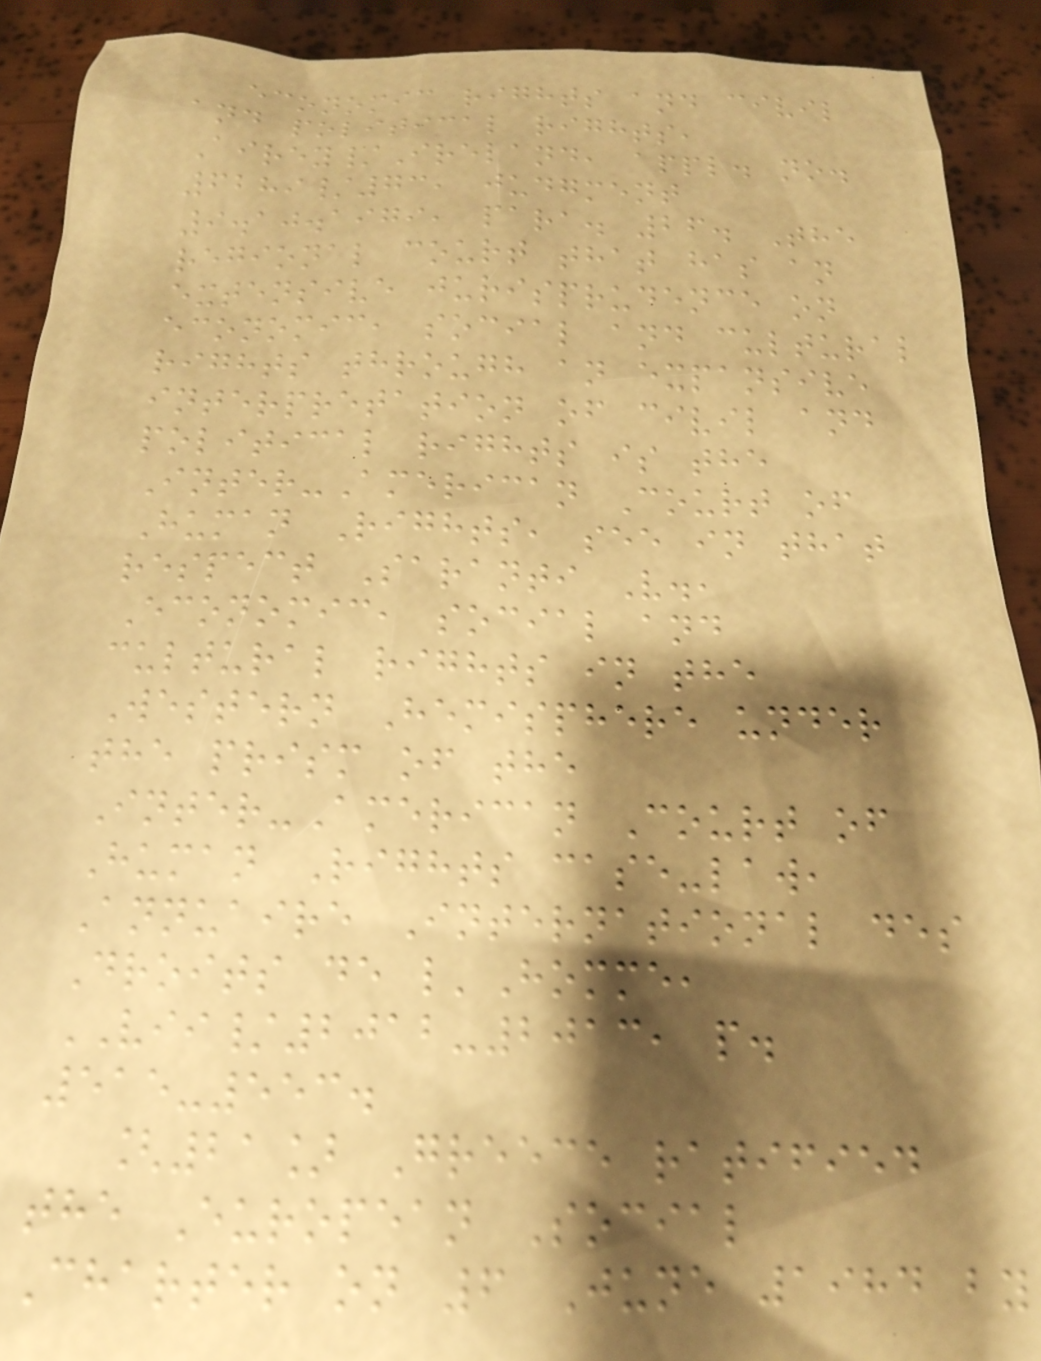economic rights and civil
and political rights,
Airey/Ireland, appl. no.
6289/73, judgment
9.10.1979, para. 26. The
regional court that has an
extensive jurisprudence on
economic, social and cultural
rights through an expansive
interpretation of civil and
political rights is the
Inter-American Court of
Human Rights, see in that
respect Saranti V.,
Economic, social and
cultural rights in the
Western Hemisphere under
the prism of the
Inter-American Court of
Human Rights case-law,
Annuaire International des
Droits de l'Homme,
VII/2012-2013, p.
515-553.
[21] Greece ratified
the European Social
Charter on 6 June 1984 by
